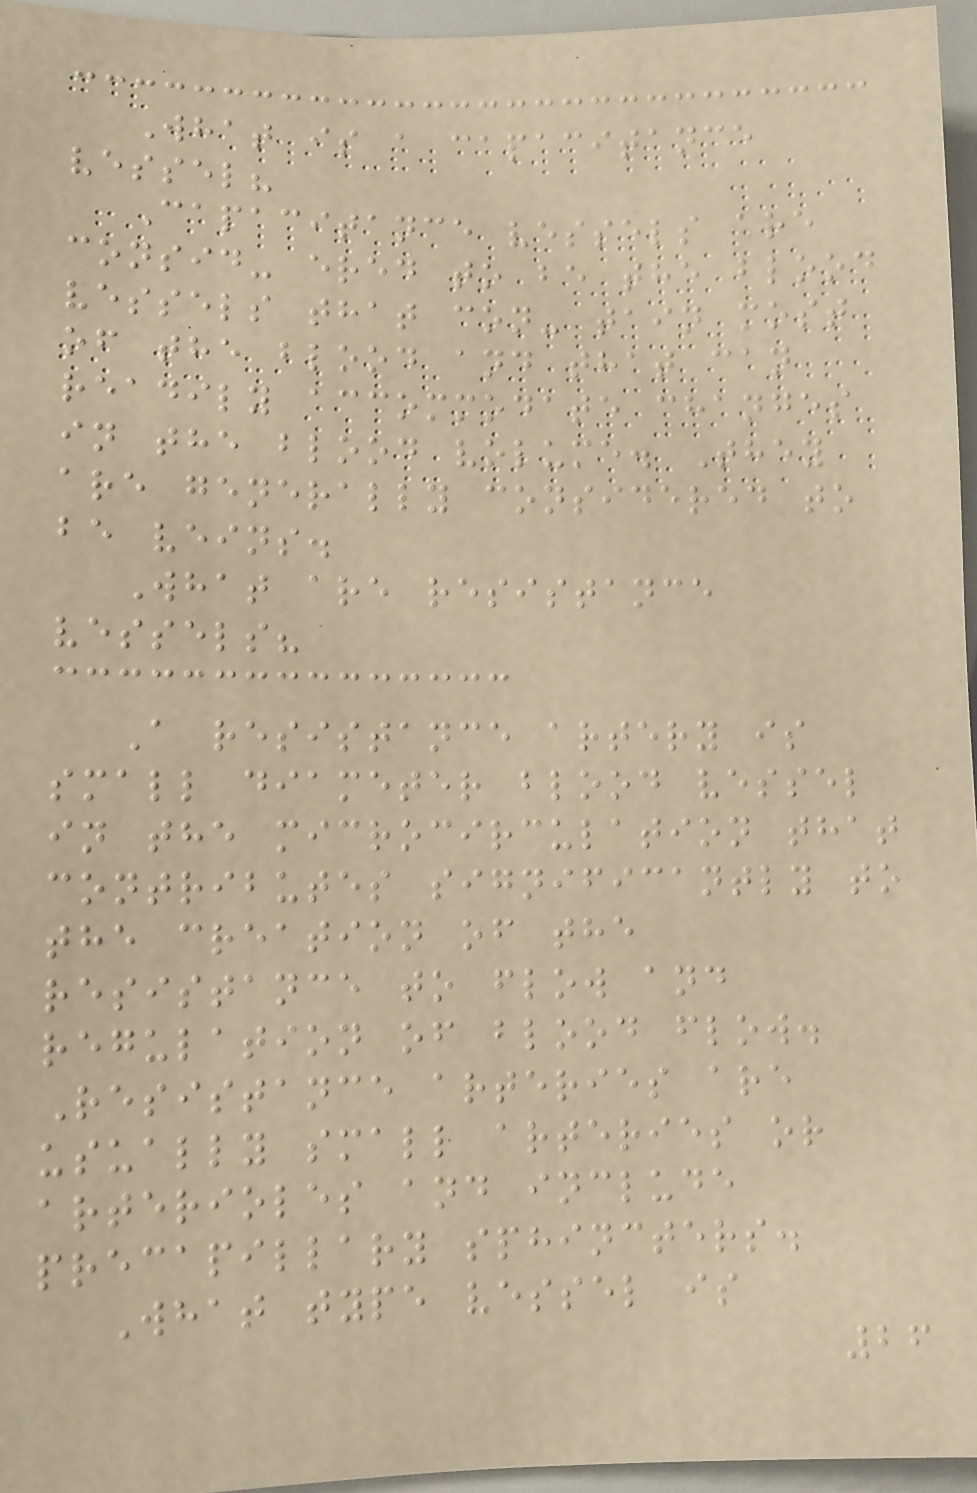What is a capacitance
vessel?
Capacitance vessels are
consid- ered to be the blood
vessels that con- tain most
of the blood and that can
readily accommodate changes
in the blood volume. They
are generally considered to
be veins.
What are resistance
vessels?
A resistance artery is
small diameter blood vessel
in the microcirculation that
contributes significantly to
the creation of the
resistance to flow and
regulation of blood flow.
Resistance arteries are
usually small arteries or
arterioles and include
precapillary sphincters.
What type vessel is
26
